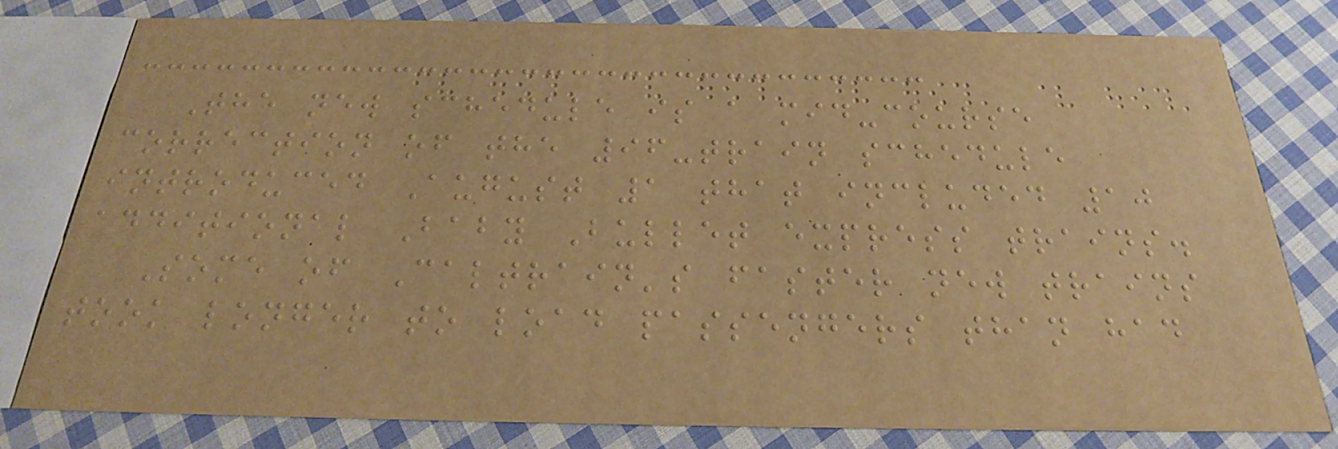The new schedule is a mid-course
correction of the 96-train schedule
introduced August 1 that included 10
additional Baby Bullet express trains.
Some of Caltrain's faster new trains
took longer to load passengers than had
